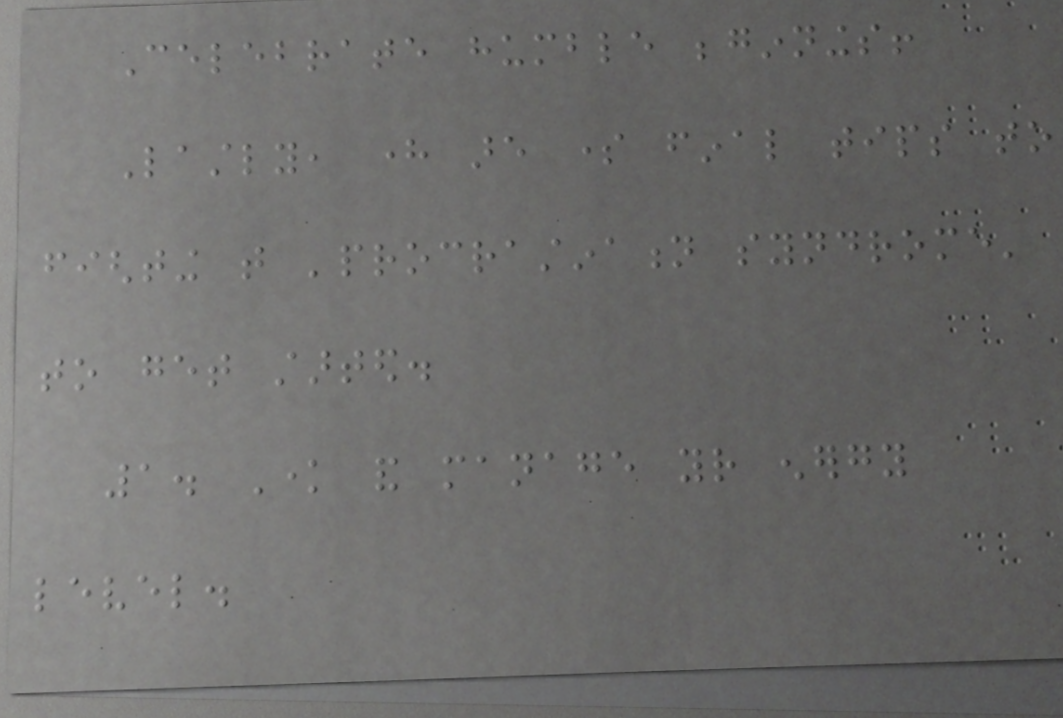Celebrate humble beginnings!
Lastly, here are some final tips to
fighting that 'procrastination syndrome'
to get started.
1. Know and manage your energy
level.
